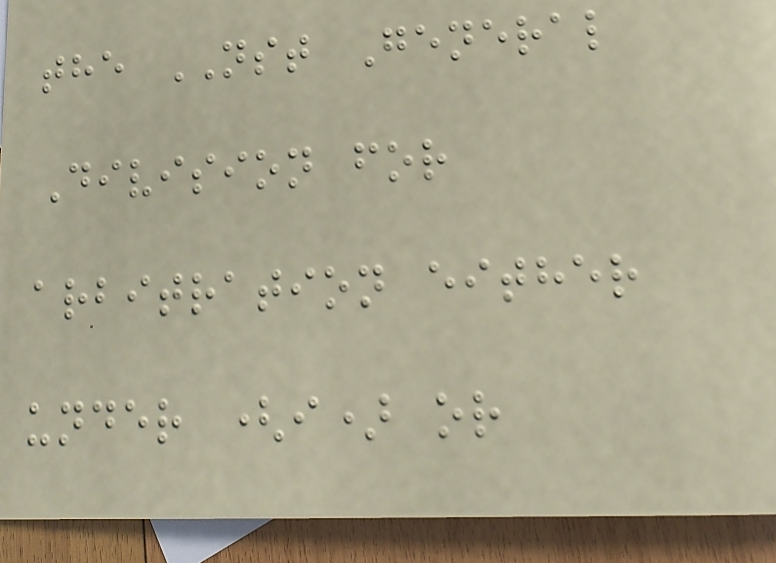the NST General
Division for
arbitration either
under (i) or
